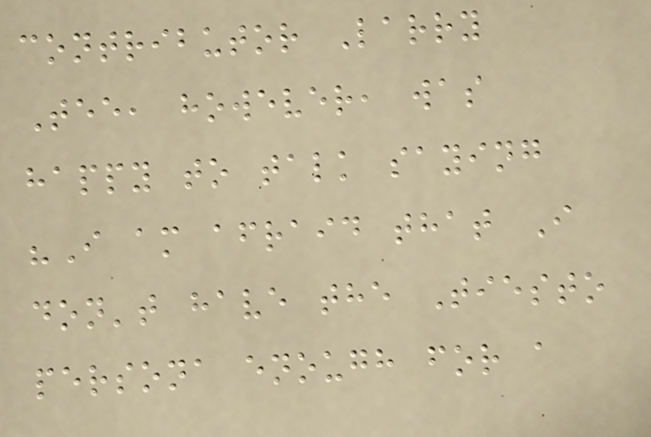contributor Larry
Tee, however, was
happy to talk saying
"I am afraid that I
don't have the Tiesto
persona enough for a
